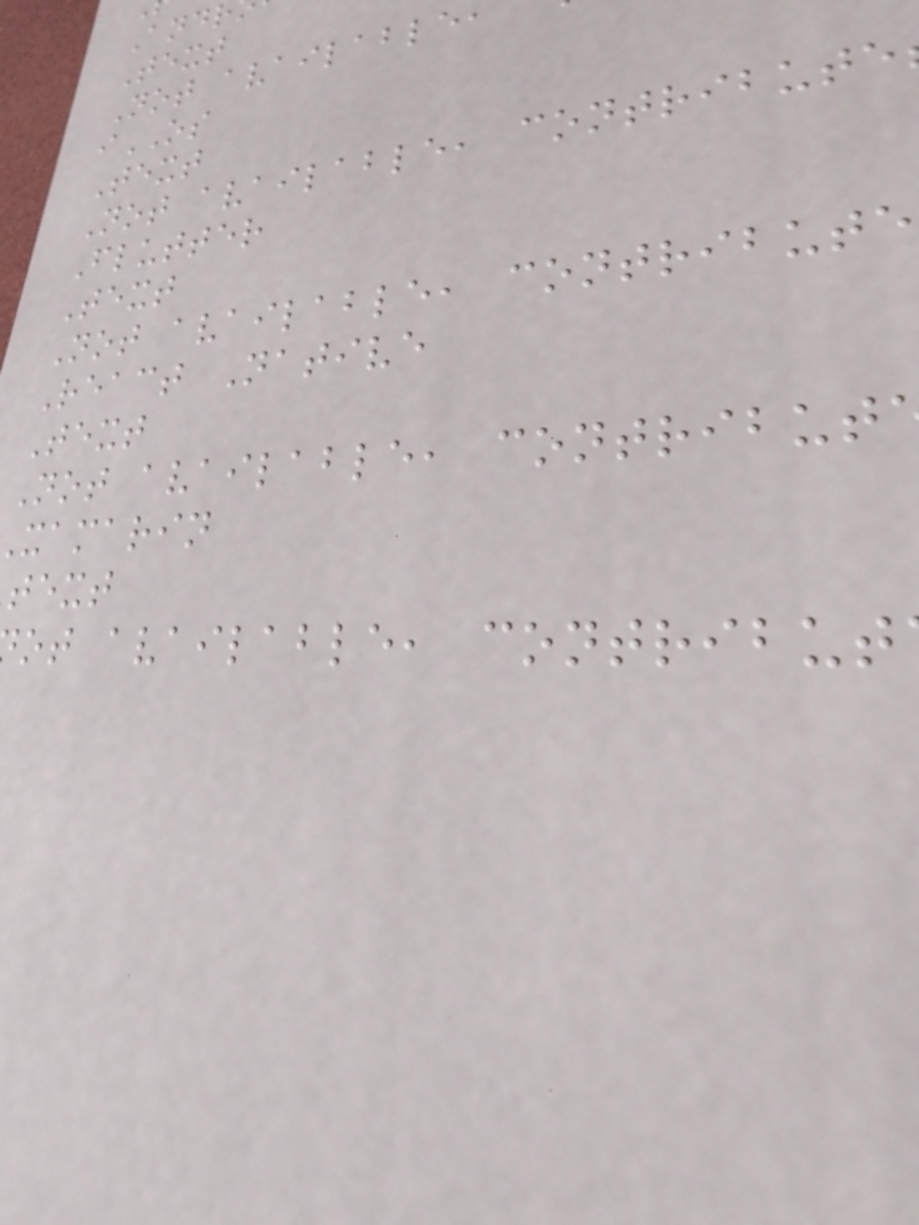Andr
Text
Not available
iOS
Text
Not available, contribute
Flutter
Text
Not available, contribute
React Native
Text
Not available, contribut
xamarin
text
ot available, contribut
